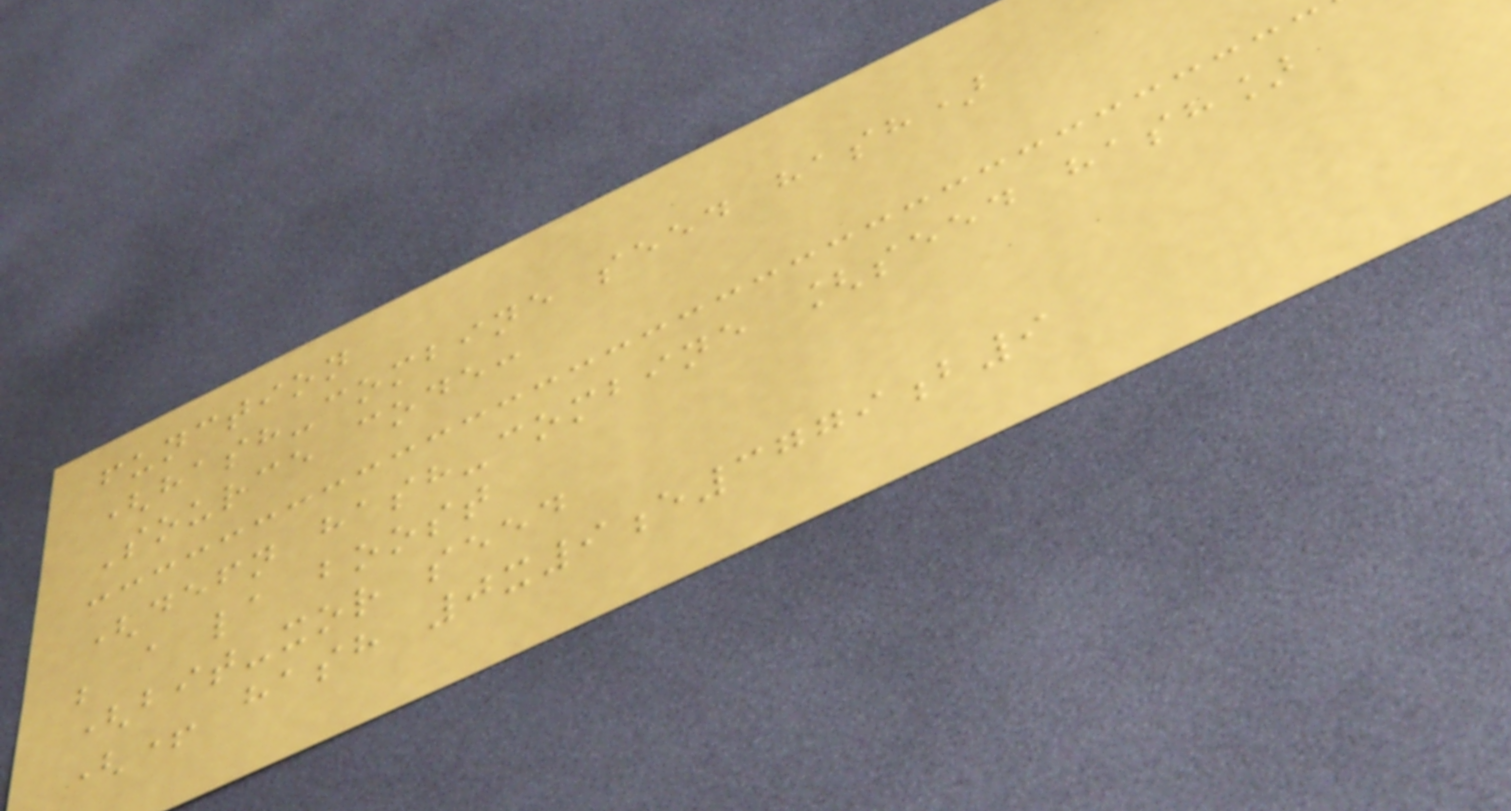function
(hash-combine seed hash)
Source code:
(defn hash-combine [seed hash]
; a la boost
(bit-xor seed
(+ hash 0x9e3779b9
